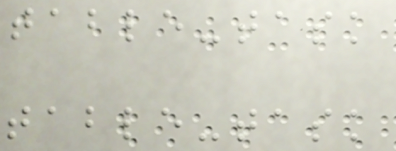table-task
table-task
